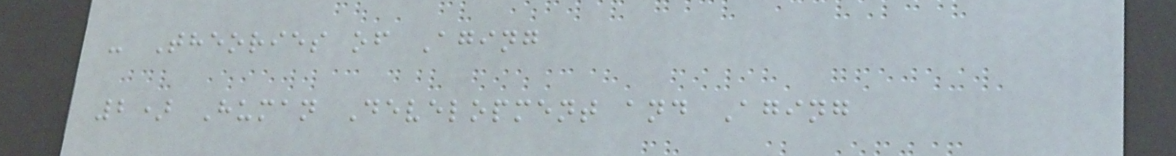- Theories of Aging
2) Human Development and Aging
